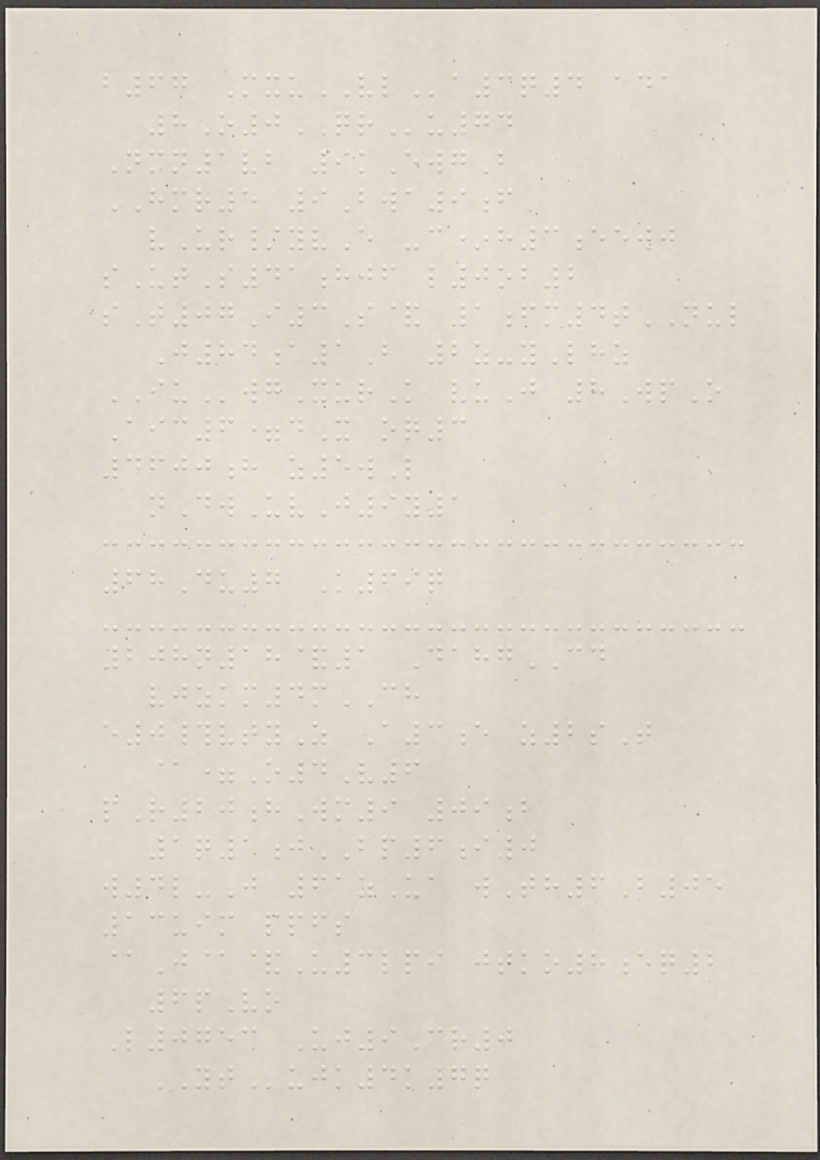b67 MxuVLa3q4 ada
8O0QRu74
Nmn1vb 9kEwgB
HMR5 9Bwa9f
vUr/yvE -c*h3eewj
sUtS41hjf l0ob2
sT07I3S& 1fm4tNUL
J84a1B 2z-yLhz
IUwgXurK vuJ 8WpO
Aic6=dX oq3
4600h z5wL
nDwUvJ9y1
68Du7 K69q
208n18&1 DahgCD
vjzkm4mCH
e0#vtyZ A3e z2sT
@=O4V6
pR20hWm9 09b
1q1jBP6i0
w4l-J 61zUa wTh6B05
13uim ppfs
@J@&U3lpi jtko8eq2
6pVo
L0753 Uj9Cr0
YTujk4k7q
